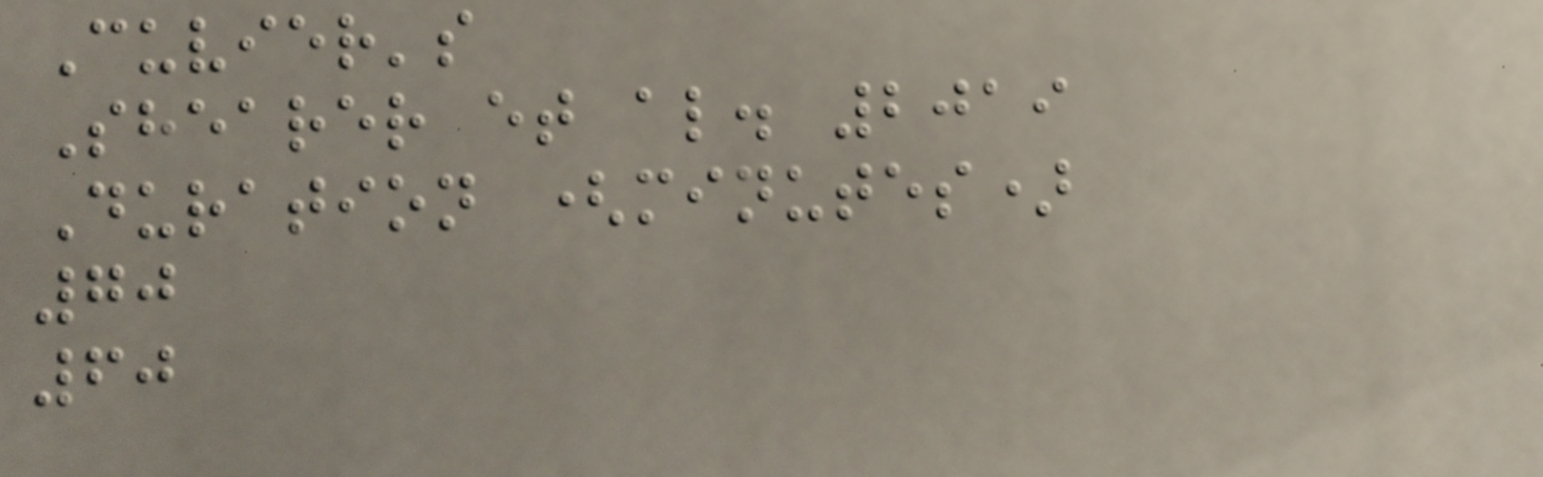Cuvier's
Shearer et al. 2019
Duration (minutes)
70
60
